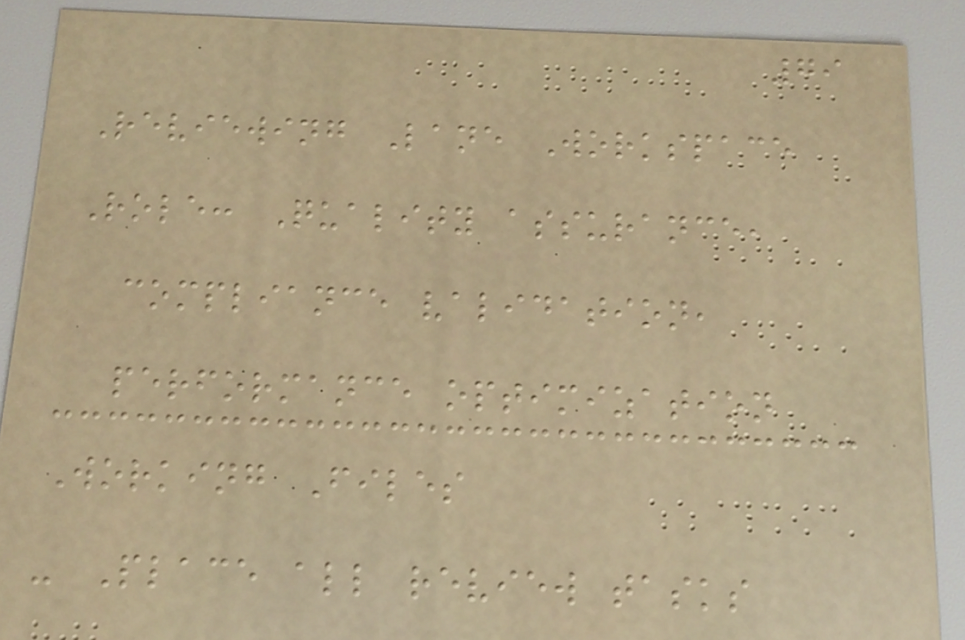79
Reviewing Lane Workspace
Role: Quality assurance,
compliance validation,
performance optimization
Working Files
- Place all review tasks
